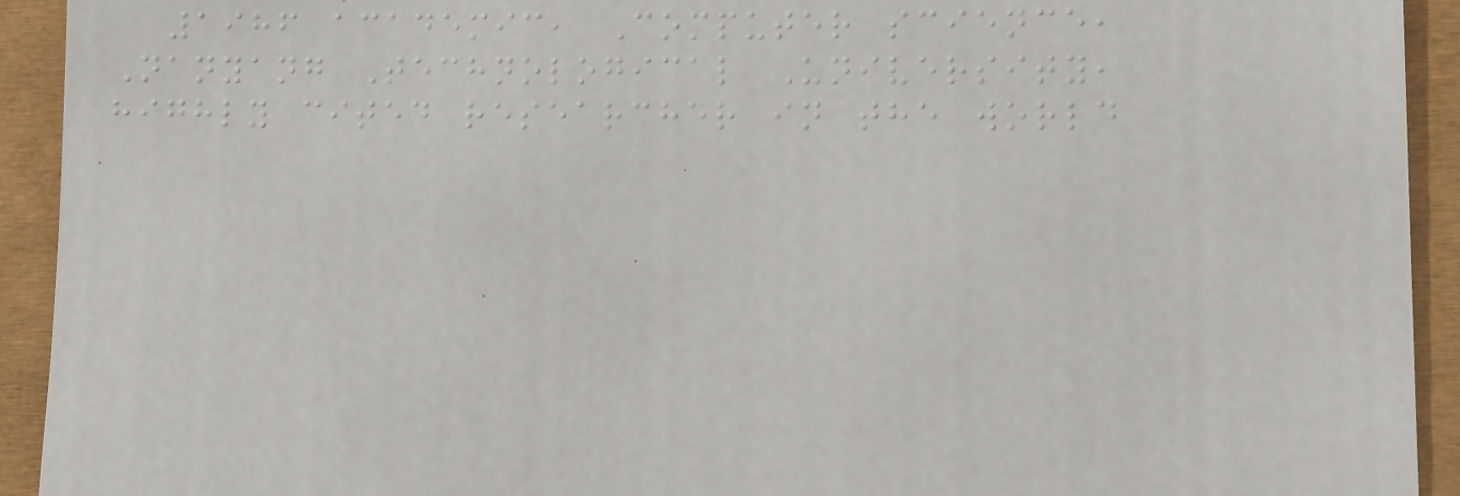1986 academic, Computer science,
Nanyang Technological University,
highly cited researcher in the world
